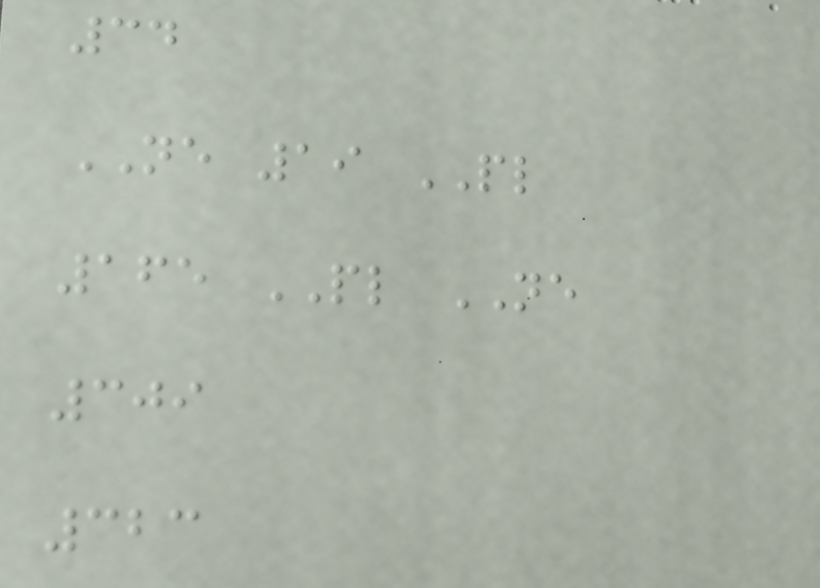34
NE 19 PL
165 PL NE
309
323
